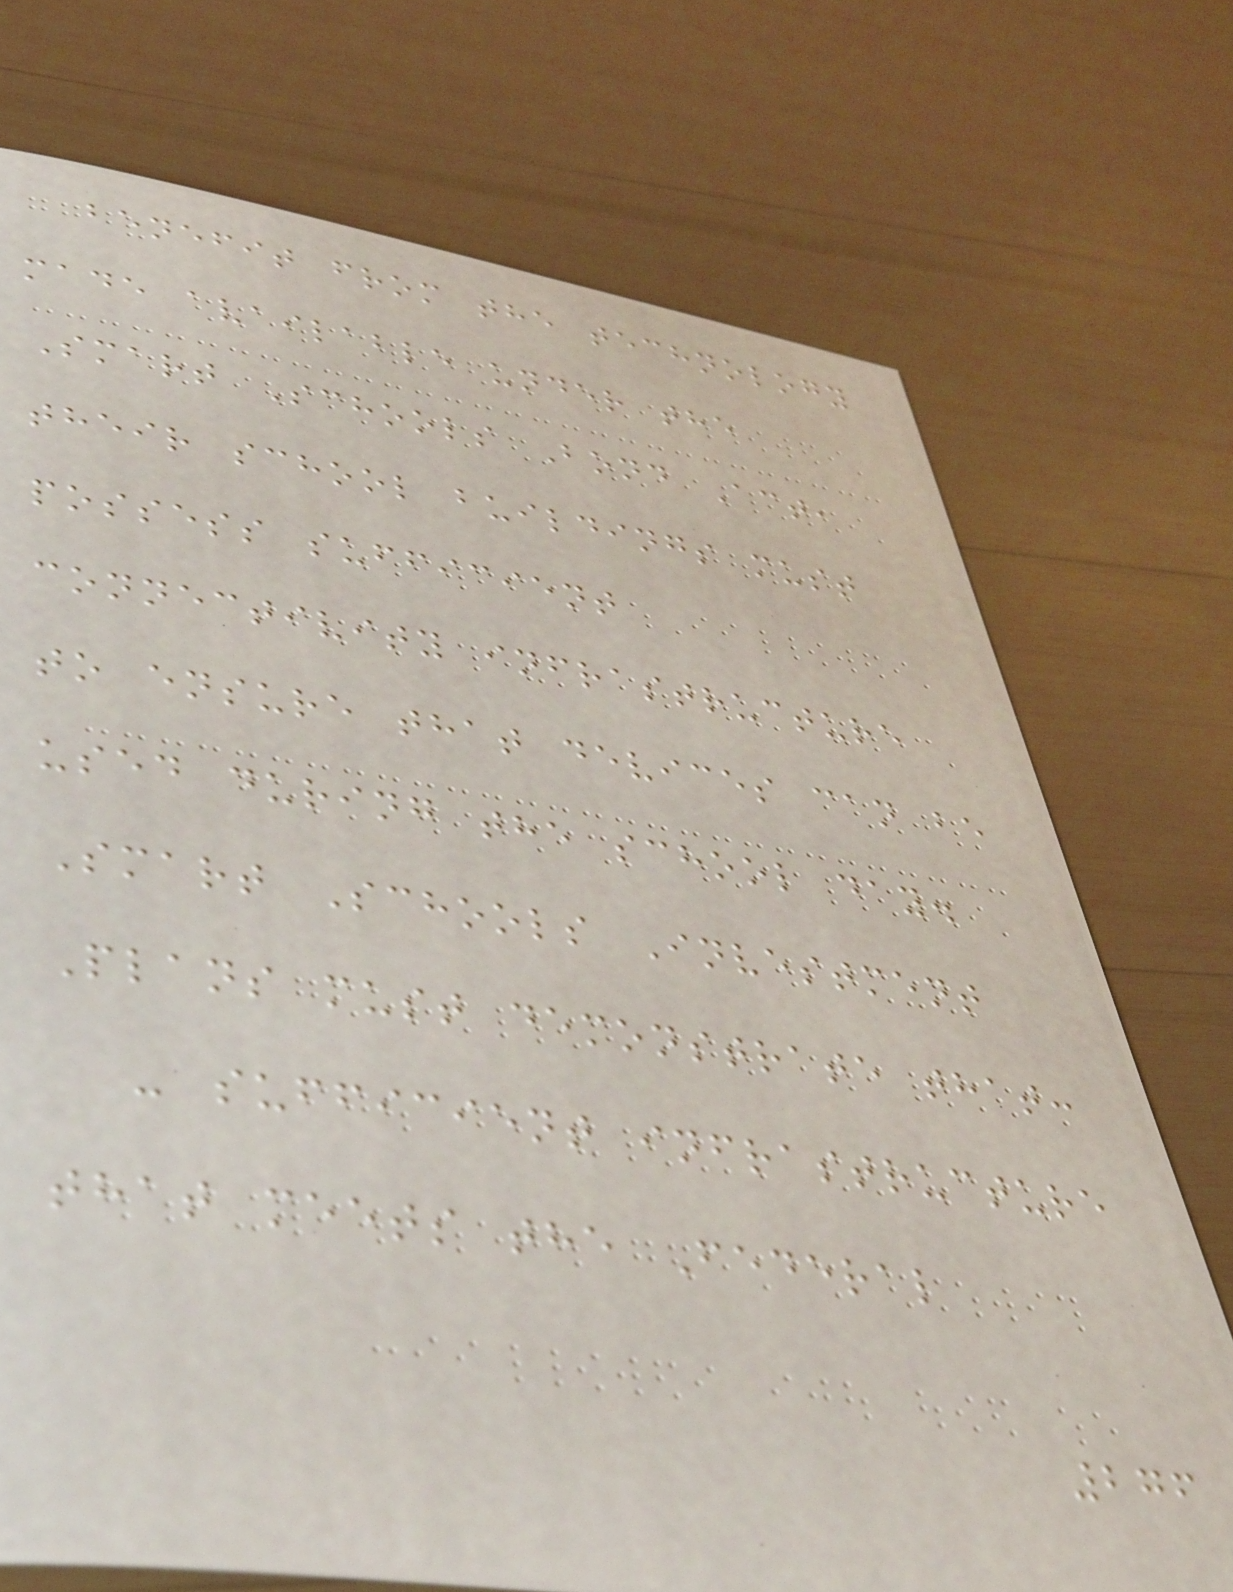benefit from the technology
made available under the
Smart Schools Bond Act,
their school buildings must
possess sufficient
connectivity infrastructure
to ensure that devices can be
used during the school day.
Smart Schools Investment
Plans must demonstrate that:
- sufficient infrastructure
that meets the Federal
276
